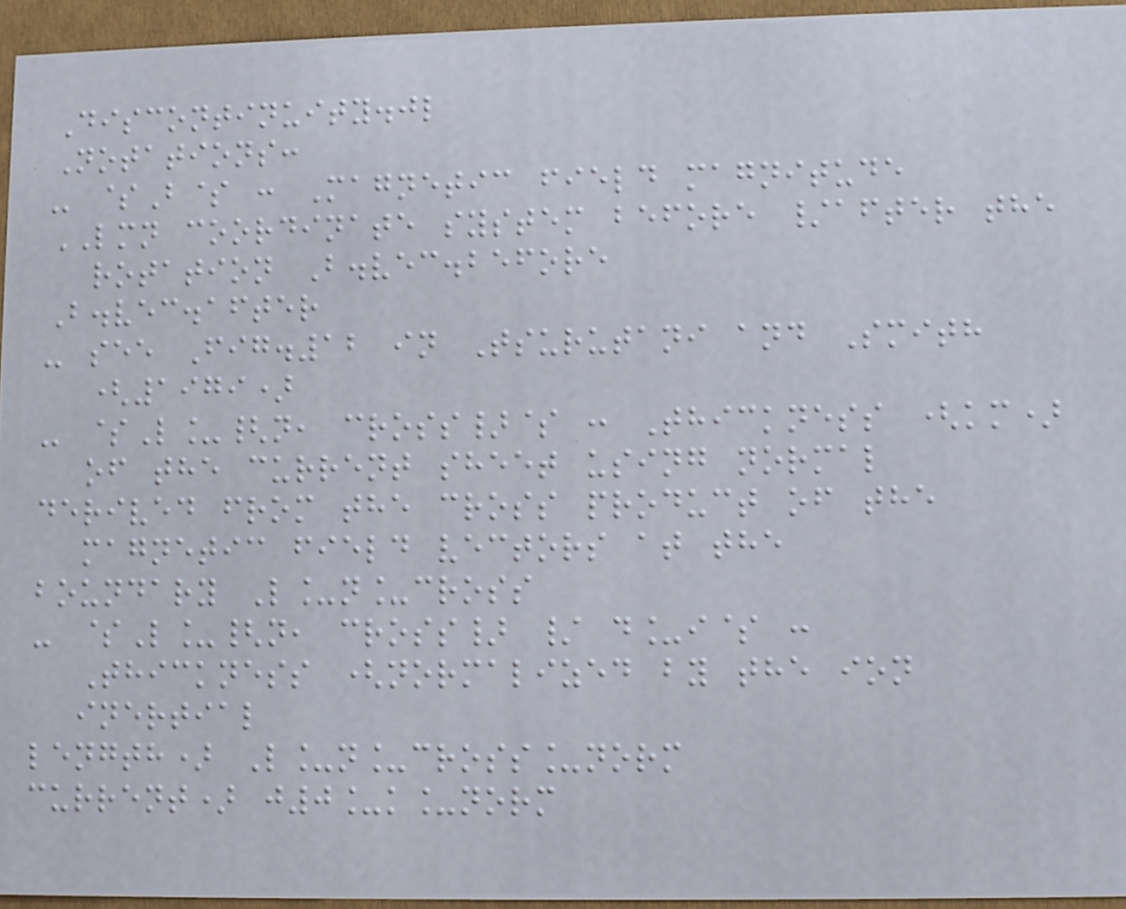Discontinuity.jl
Notations:
- $B$ : Magnetic field magnitude
LMN coordinate system before /after the
rotation B.vec.before
B.vec.after
- see Fig.12 in Tsurutani and Smith
(1979)
- $L_{n, cross}$ : Thickness (km)
of the current sheet using normal
derived from the cross product of the
magnetic field vectors at the
boundary L_n_cross
- $L_{n, cross} / d_i$ :
Thickness (normalized by the ion
inertial
length) L_n_cross_norm
current) j0_k_norm
